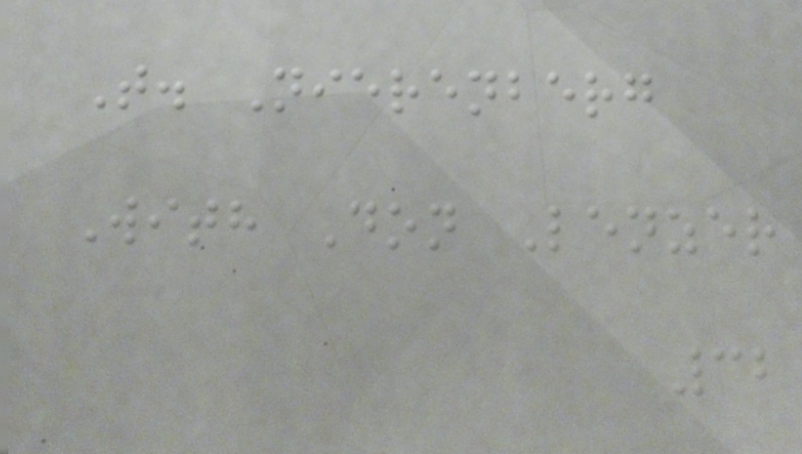T. Nierenberg
With Don Lenzer
32
